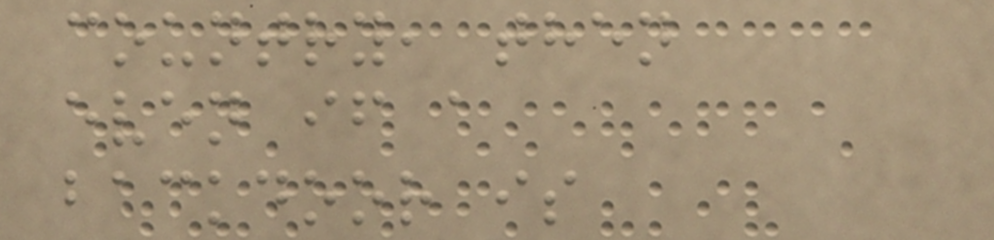country, then
even if a
backdoor is
